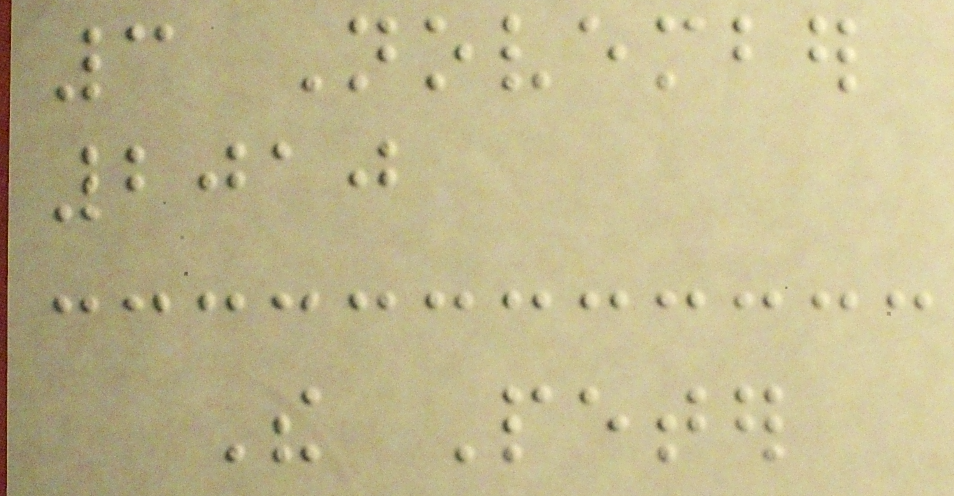3 November
2010
The Peter
